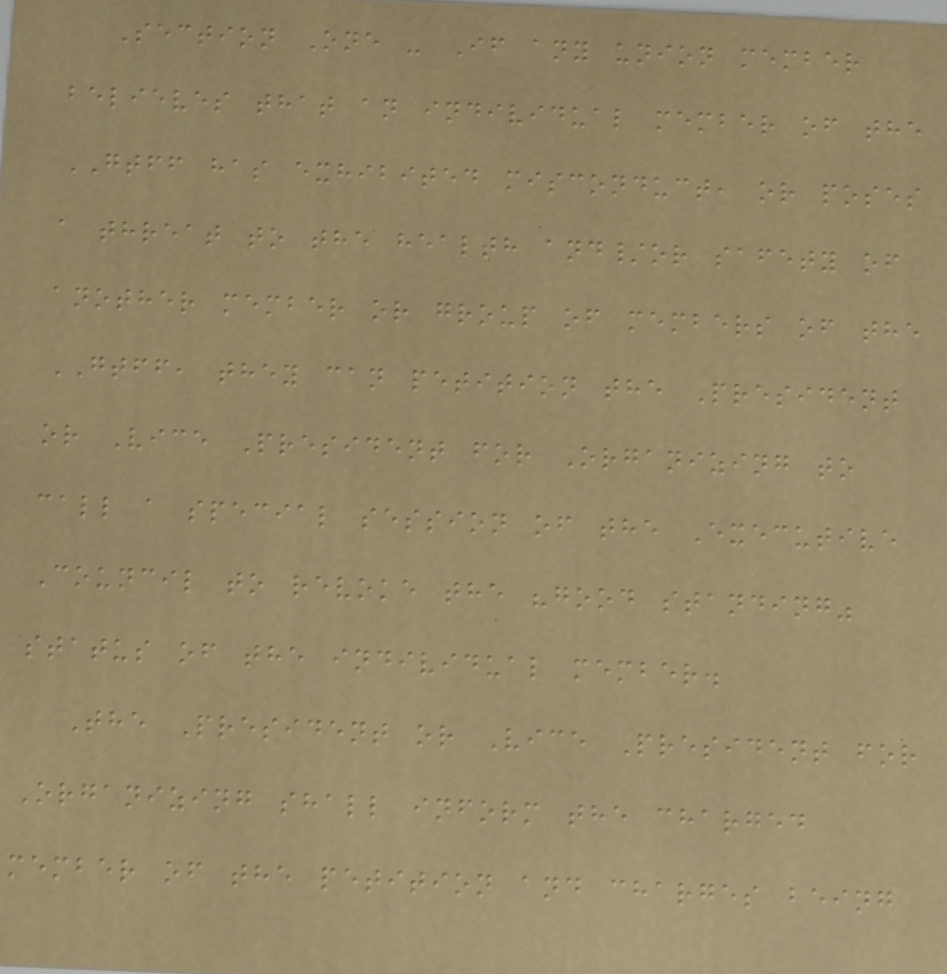Section One - If any union member
believes that an individual member of the
GTFF has exhibited misconduct, or poses
a threat to the health and/or safety of
another member or group of members of the
GTFF, they can petition the President
or Vice President for Organizing to
call a special session of the Executive
Council to revoke the "good standing"
status of the individual member.
The President or Vice President for
Organizing shall inform the charged
member of the petition and charges being
